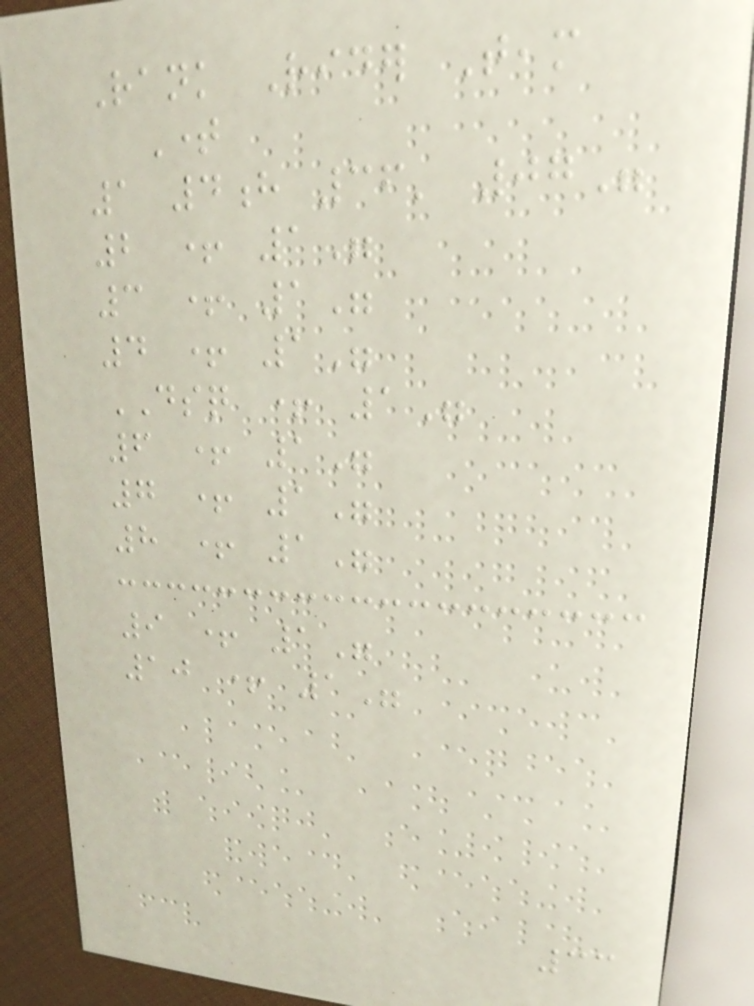Rank Rider Team
Time
1 4h 36' 07"
2 + 1"
3 + 1"
4 + 1"
DSQ + 1"
6 + 1"
7 + 1"
8 + 1"
9 + 1"
10 + 1"
33
